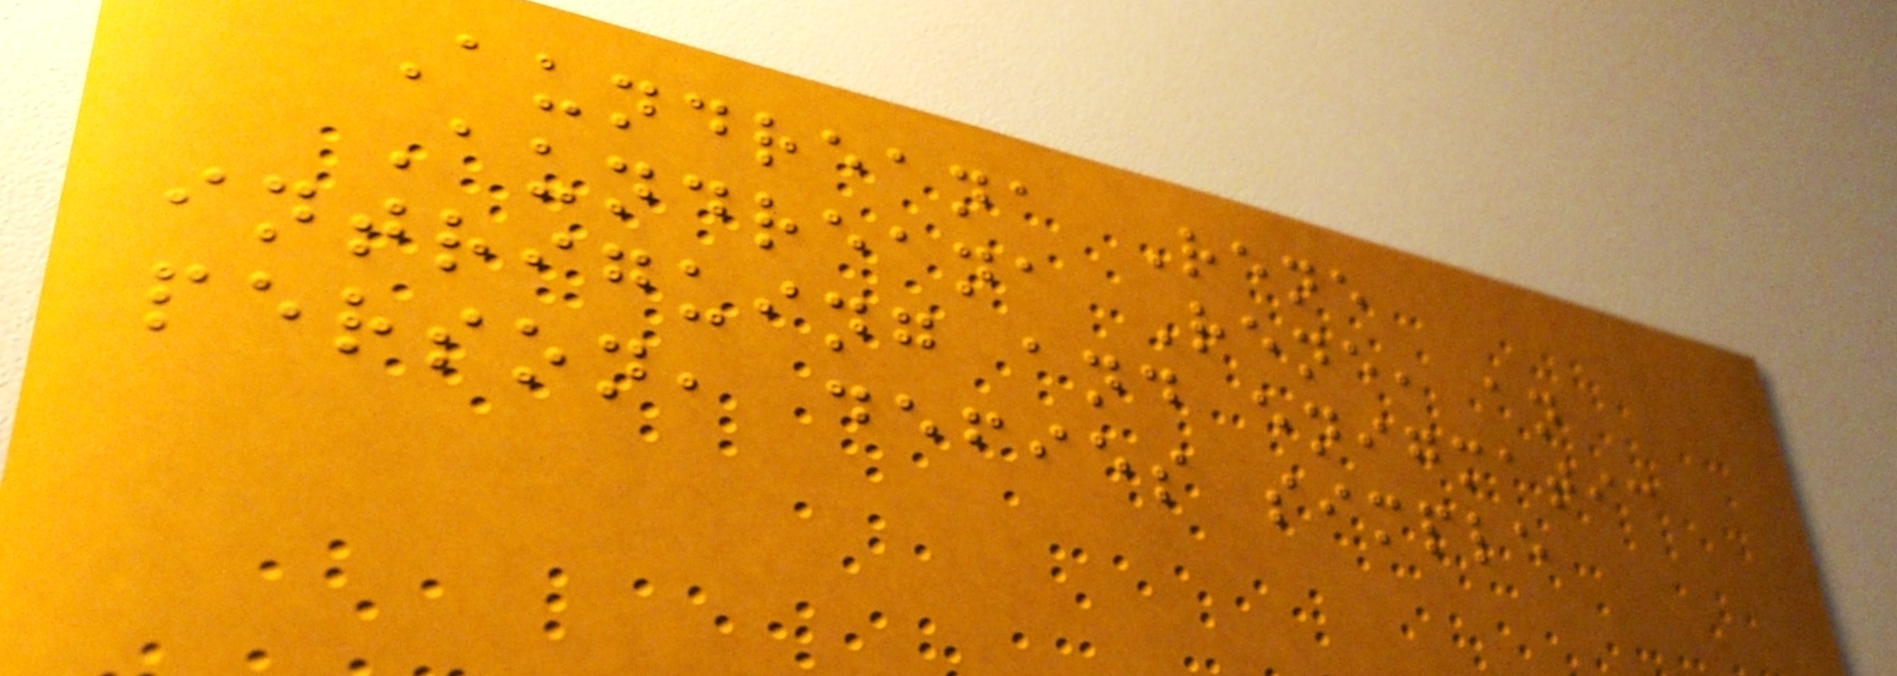Aundreana Rene
Aundreana Rene, an
intriguing and enigmatic
person, defies simple
